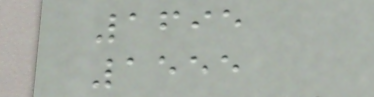1695
1555
